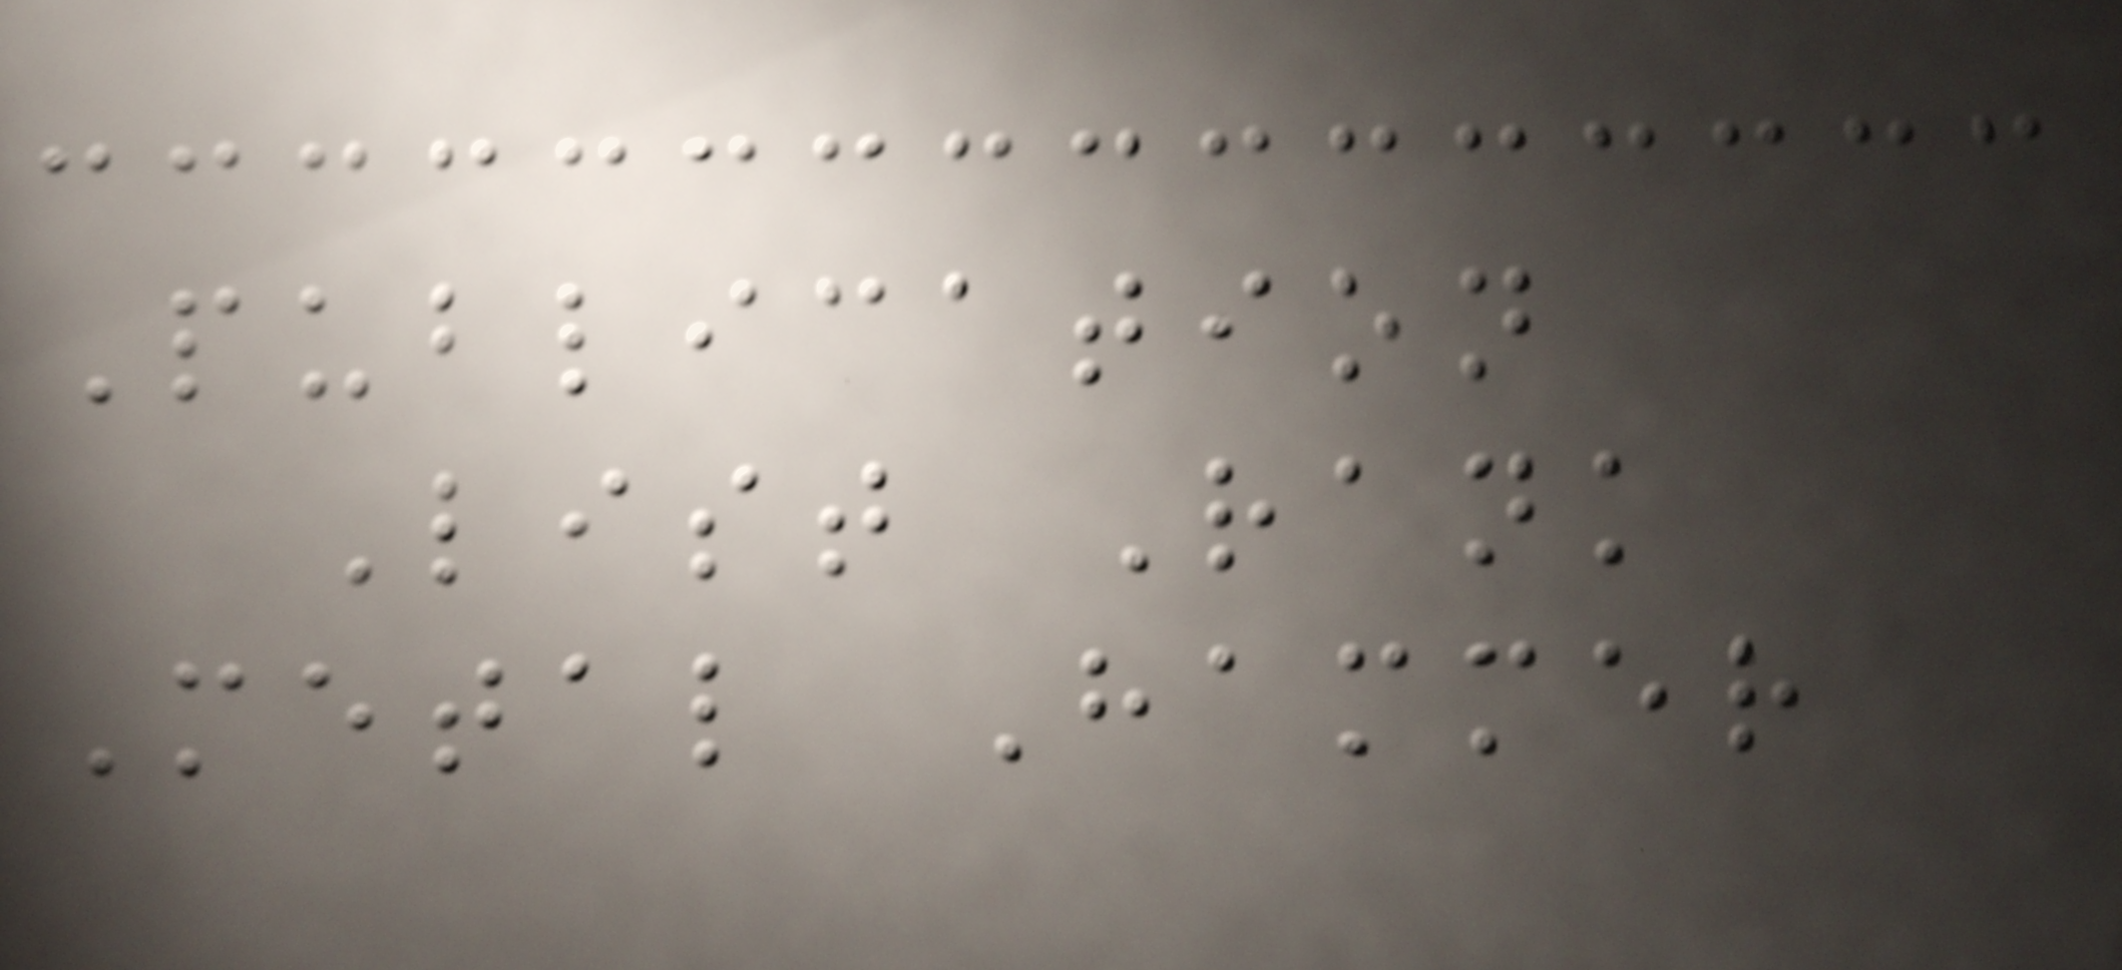Publication
List Rank
Metal Hammer
